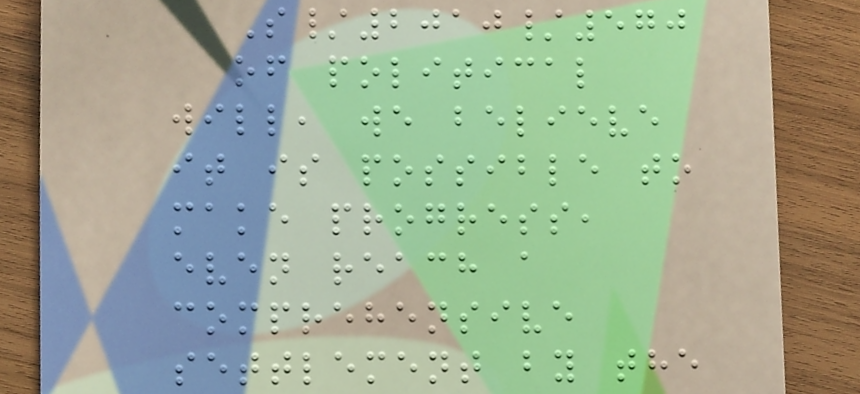S/2010/570
of political
will, we believe
it is possible to
make progress,
even reach a
comprehensive
settlement by the
